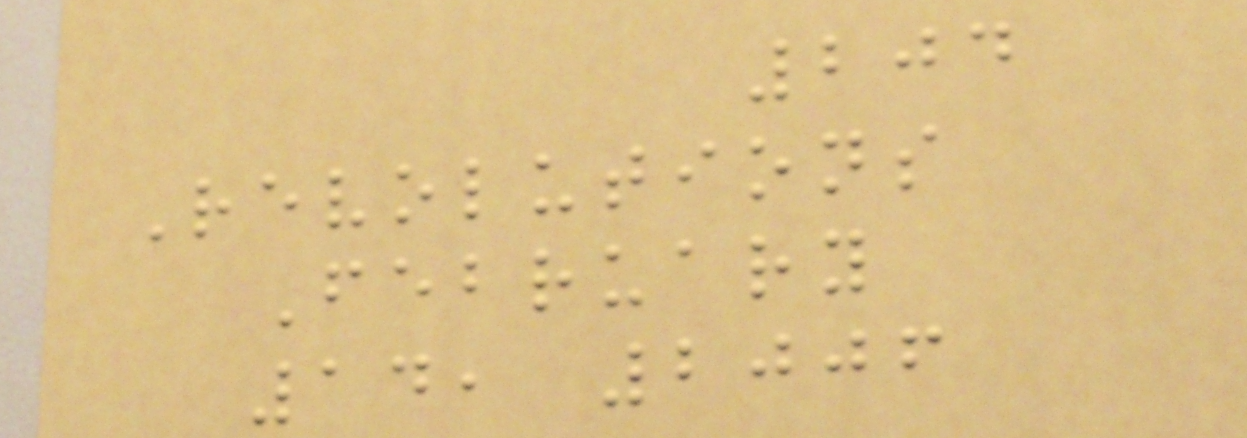204
Revolutions
February
14, 2006
